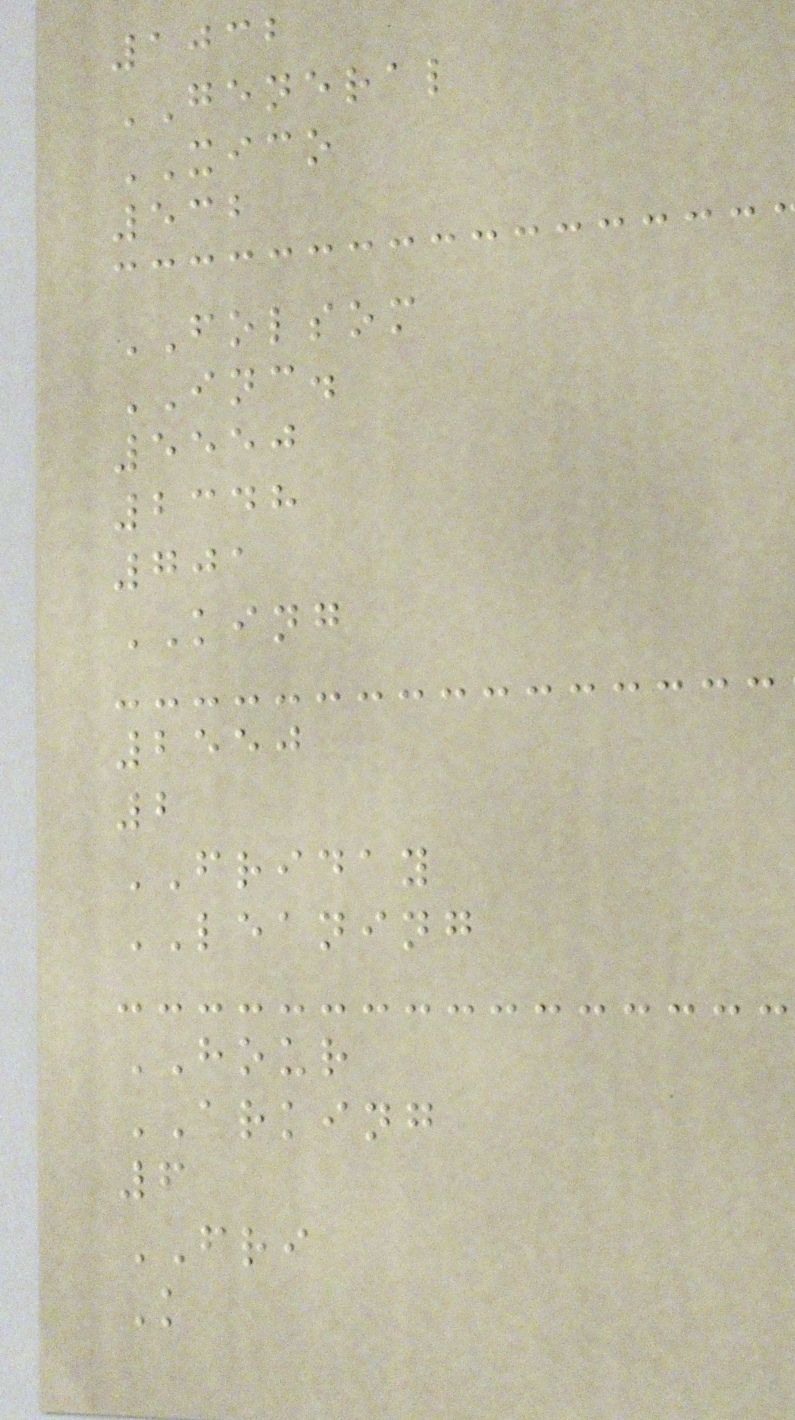1032
GENERAL
XICO
532
FOLSOM
INC.
5550
2348
701
KING
2550
2
FRIDAY
LEANING
HOUR
ARKING
6
FRI
K
